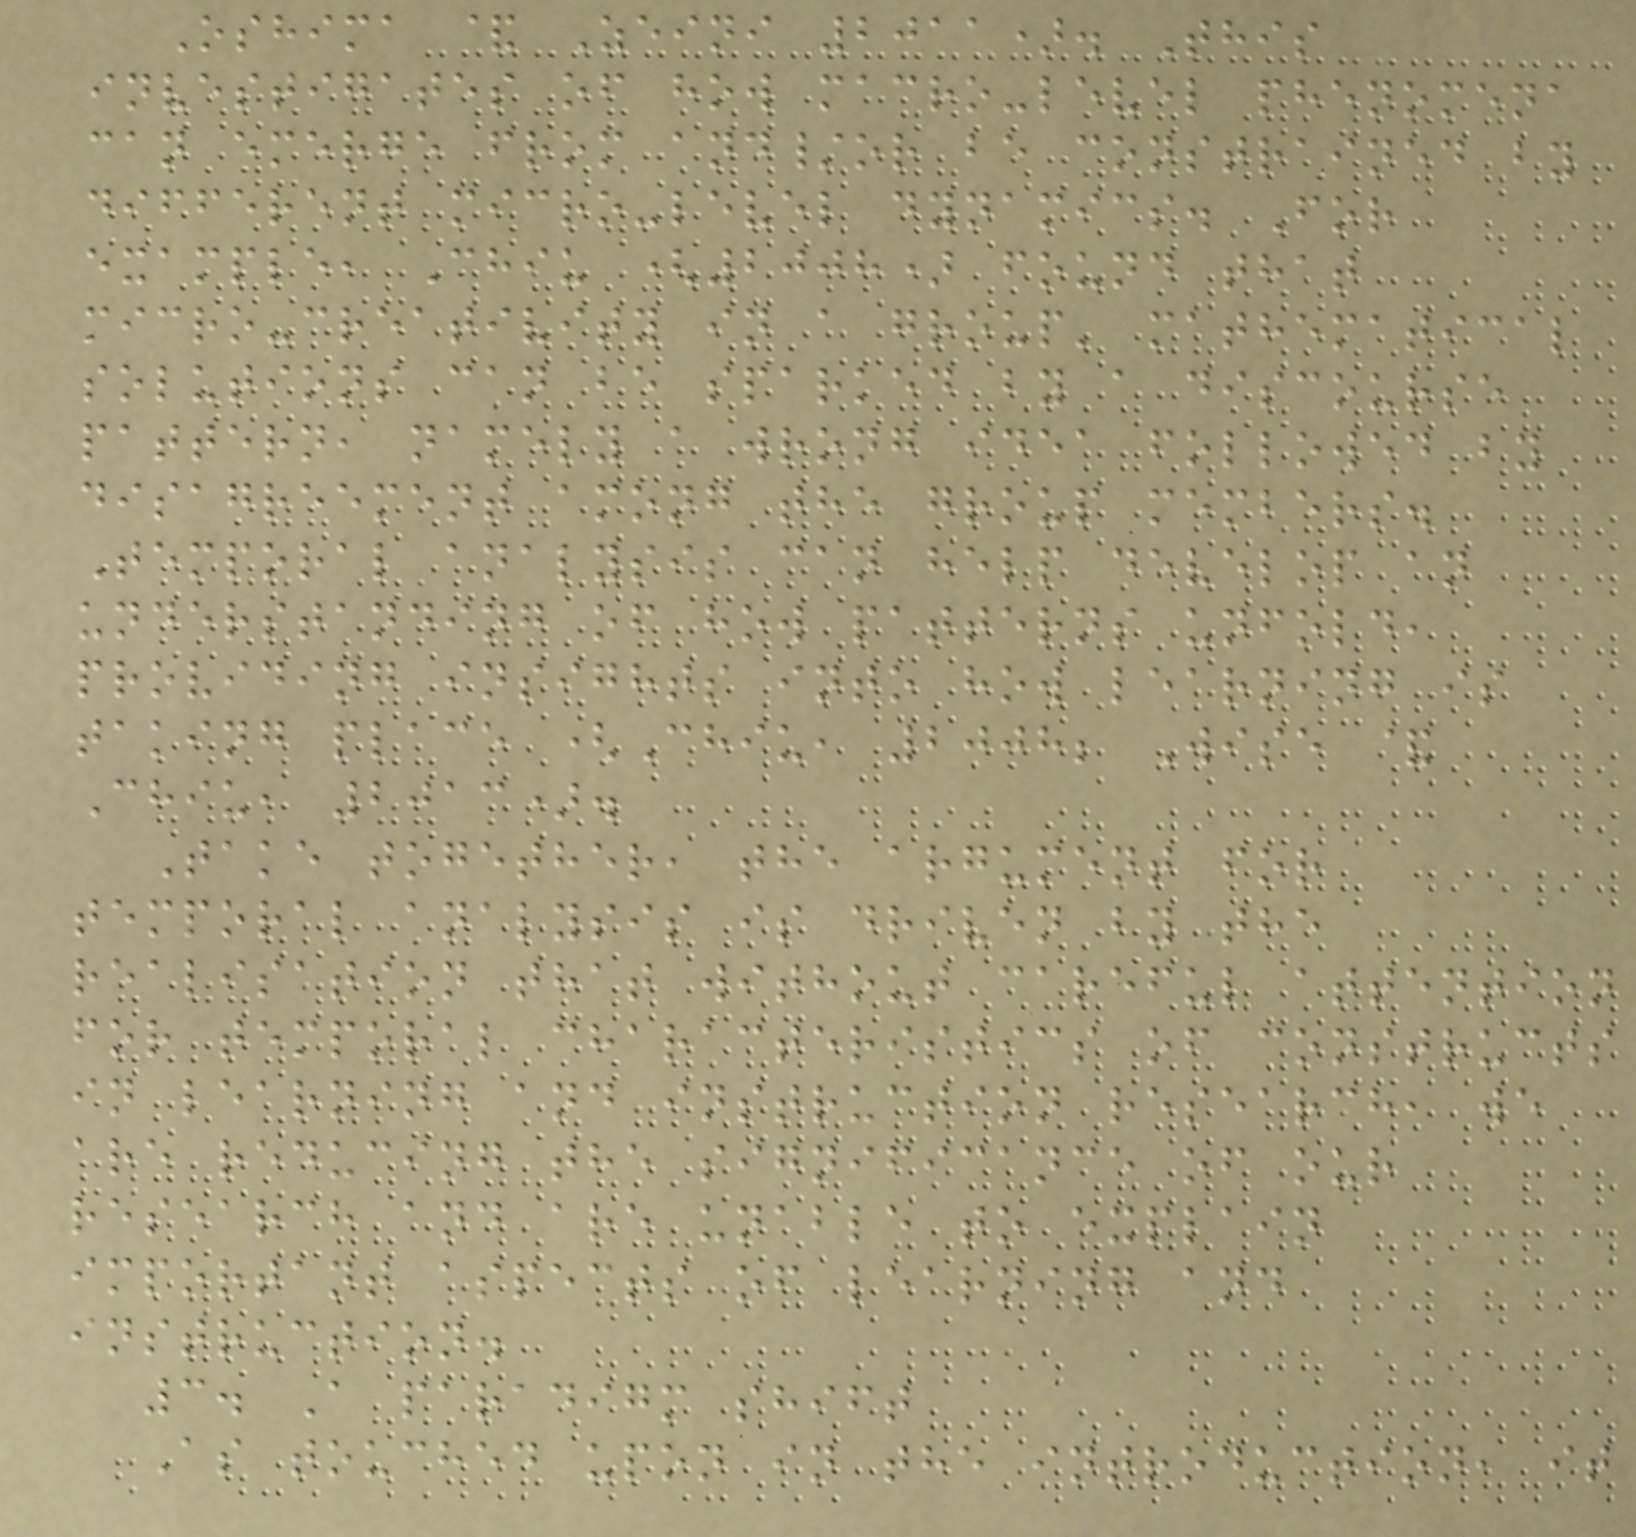Oshima & Zeini 2011). This
investigates of how macro-level phenomena
can emerge from and/or be constrained by
different micro-level dynamics. For
example, Chiu (2008) found that
micro-creativity in a group' mathematical
solutions can be sparked by a discourse
pattern, namely a wrong idea followed by
disagreement among the group members.
Temporal analysis can help develop an
understanding of how patterns unfold,
providing insights into how learning is
taking place (Chiu, 2008; Wise &
Chiu, 2013).
Take together, the argument for
temporal analysis is driven by the
realisation that without careful attention
for temporal characteristics of constructs
in learning and instruction research, we
are reducing the significance of our
research and are unable to explain
important aspects of learning and
instruction.
3. A paradigm shift
As touched upon in the introduction, it
